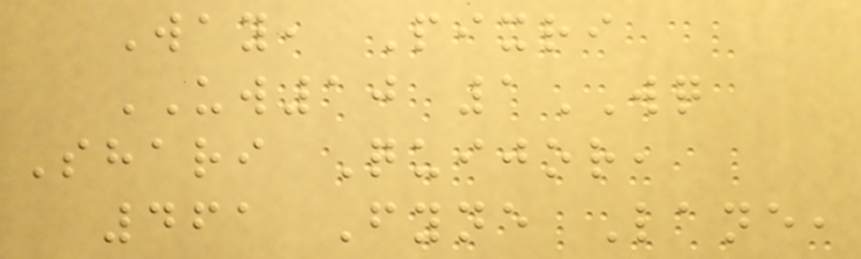Way, Pixri
UW10 1WQ
Shari Quijor,
461 Fyne Lane,
